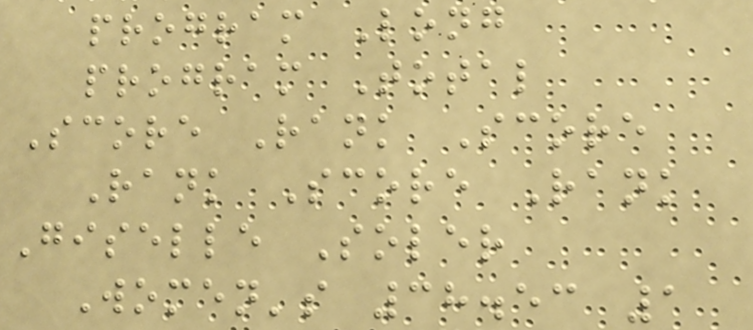program Long
program Total
Score Rank Score
Rank Score Rank
Giselle Soler
Women's 38.53 1
